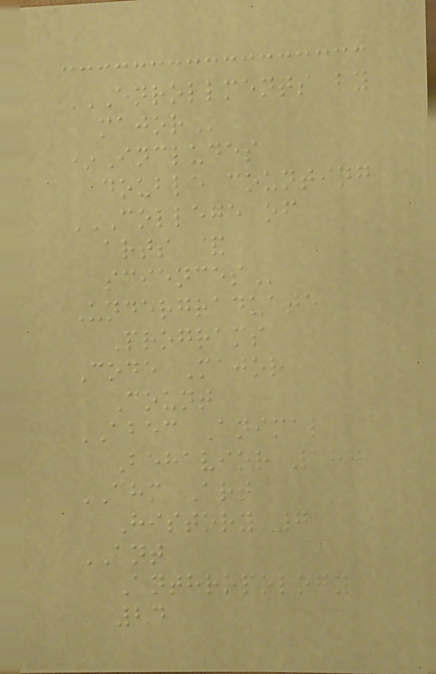ENROLLMENTS BY
MAJOR
*Includes
double counting
COLLEGE OF
ARTS &
SCIENCES
Undergraduate
Programs
Code Major
Count
ABEC Animal
Behavior 180
AHM Art
History 7
ANT
Anthropology
24
